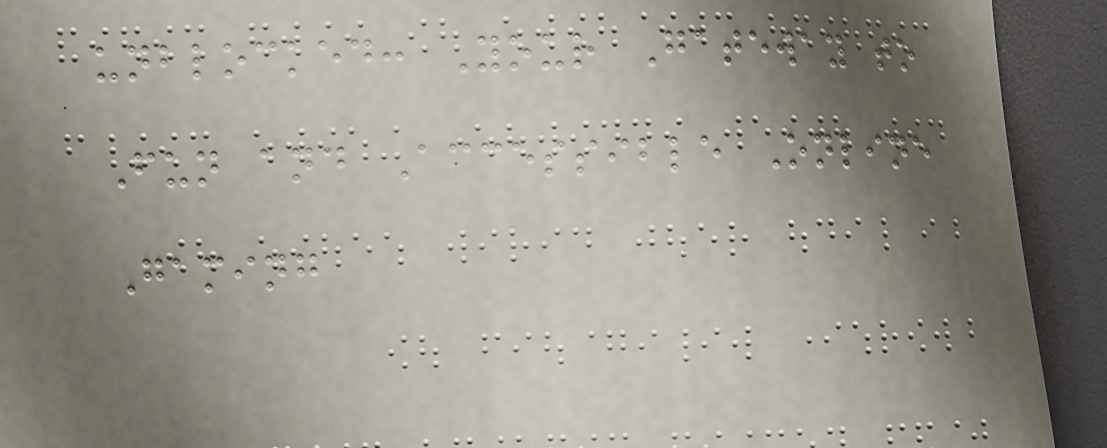unblocked: Your Gateway to
Fun and Accessible Online
Gaming
